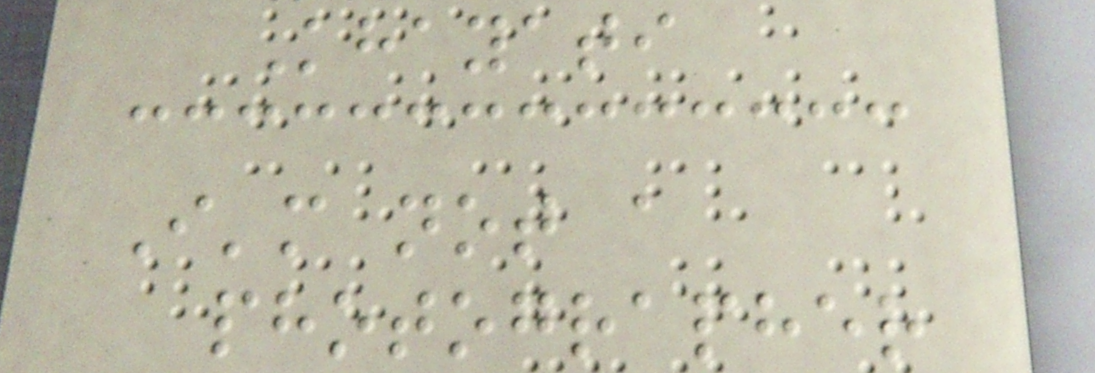Khayati
I'm not a
photographer
